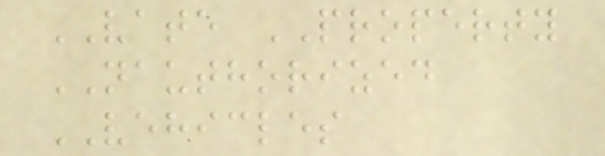VATE PROPERTY
NAUTHORIZED
VEHICLES
